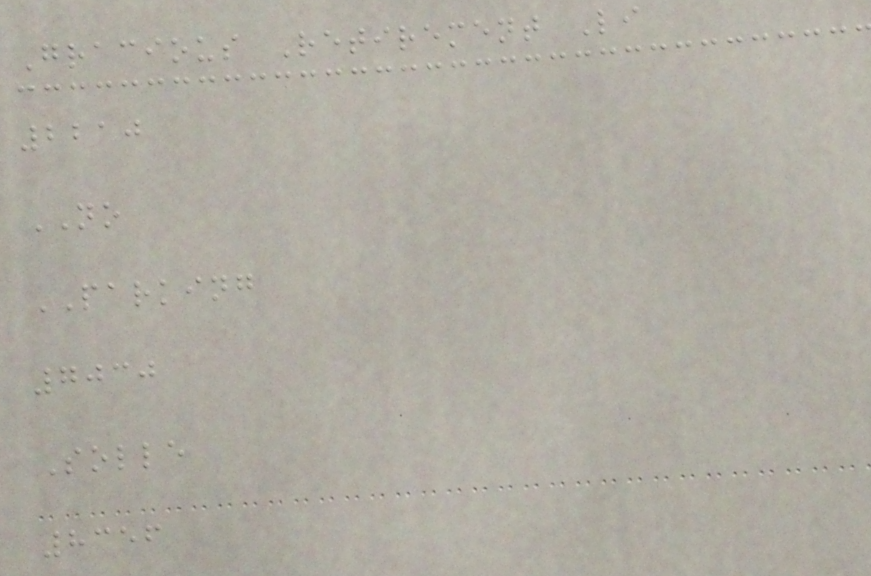Gracious Retirement Li
2210
NO
PARKING
7030
Solle
8356
